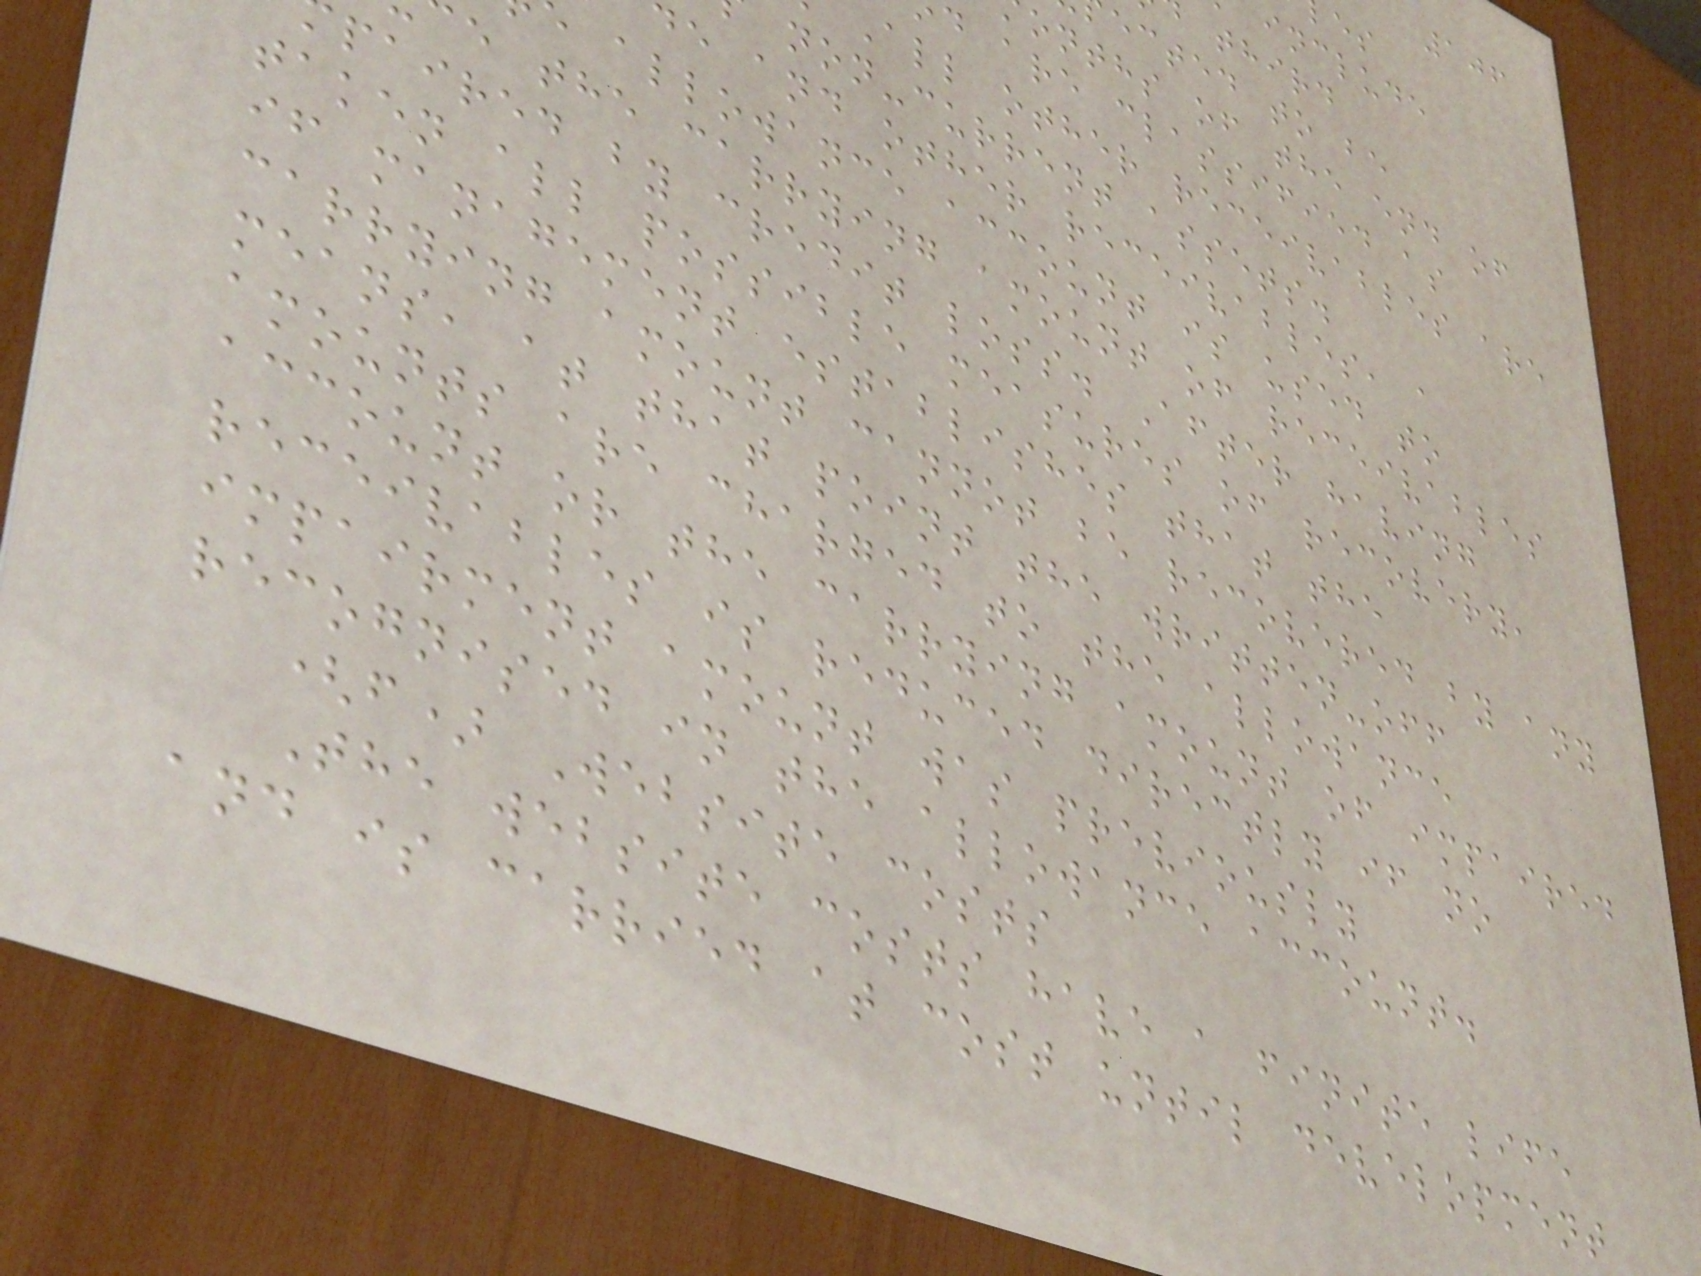106
ected to be
onths of the end of
d are classified as
All other receivables are
non-current assets.
de and other receivables, a
allowance account is used to
e the carrying amount of receivables
paired by credit loss. After having
taken all possible measures of recovery,
if management establishes that the
carrying amount cannot be recovered by any
means, at that point the written-off
amounts are charged to the allowance
account or the carrying amount of impaired
receivables is reduced directly if no
impairment amount was previously
recognised in the allowance account.
(f) Website costs
The website costs have a finite life
and is carried at cost until development
